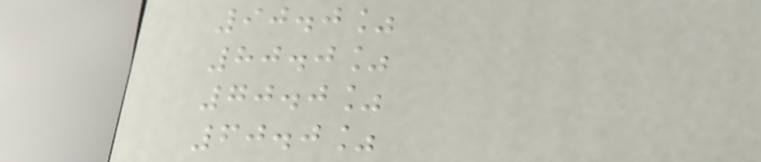90.0%
80.0%
70.0%
60.0%
